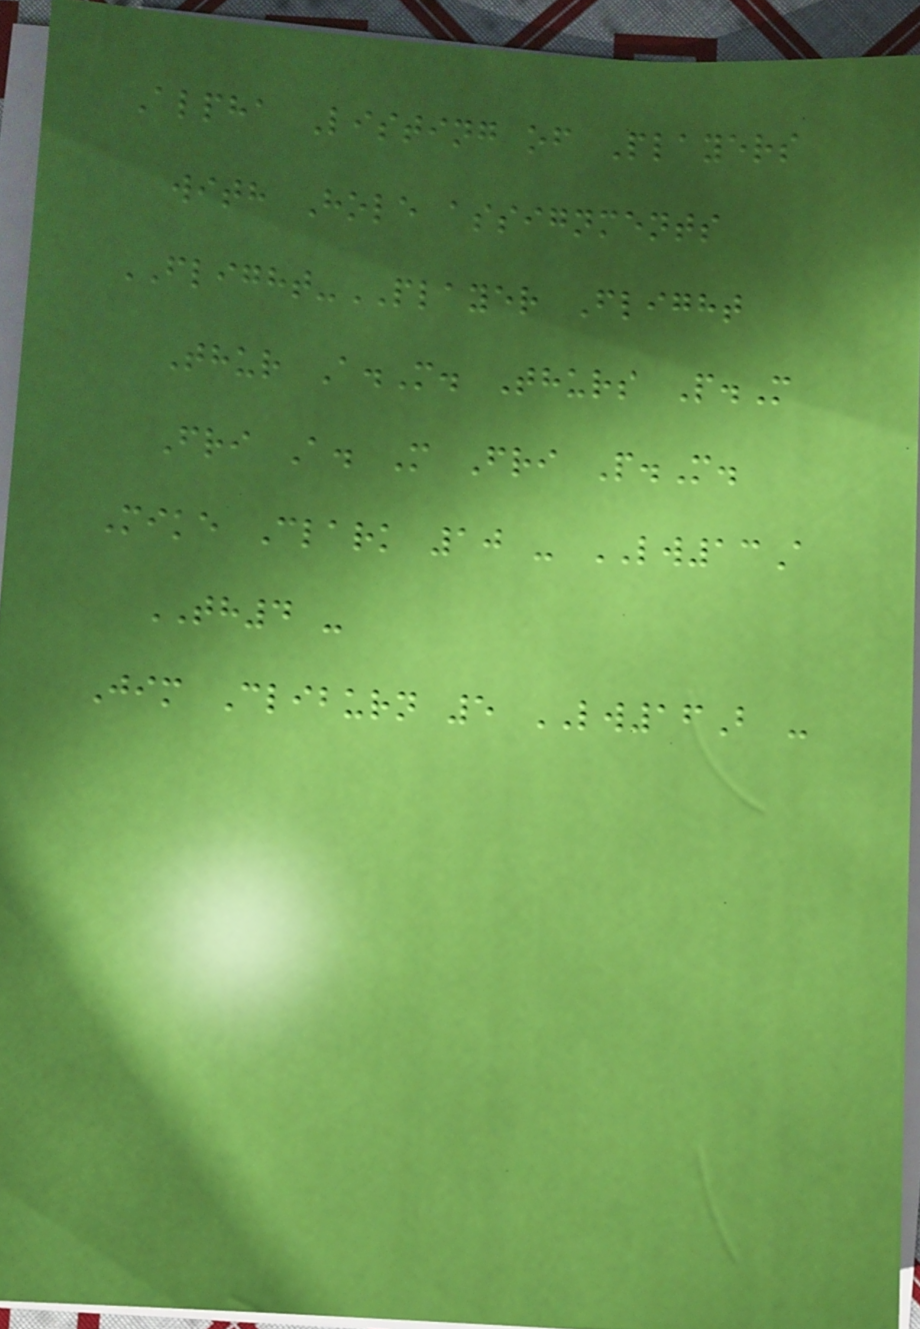Alpha Listing of Players
with Hole assignments
FLIGHT-PLAYER Flight
Thur A.M. Thurs P.M
Fri A. M Fri P.M.
Mike Clark 10 - LW13A
TH4 -
Jim Cliburn 5 LW16B -
